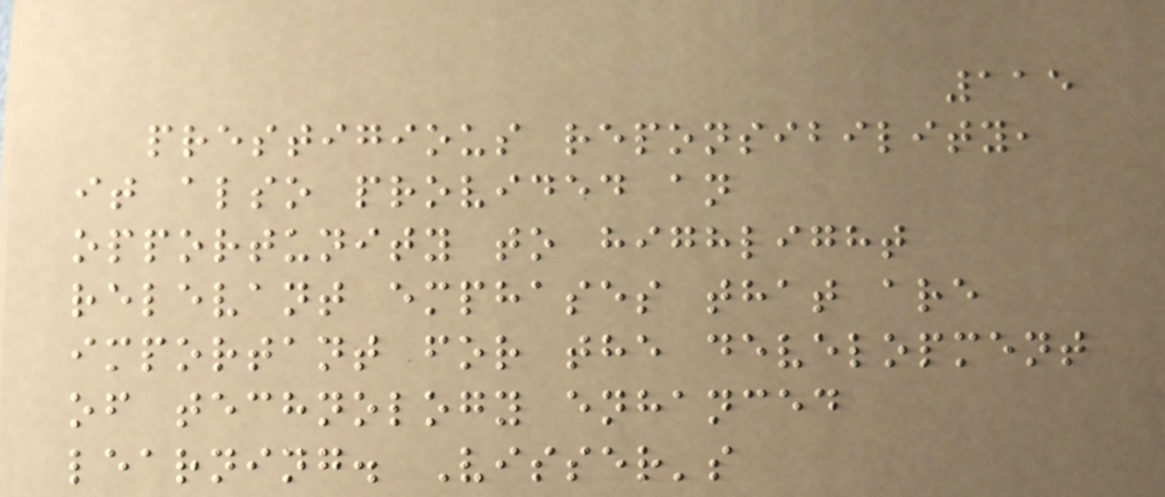115
prestigious reponsibility,
it also provided an
opportunity to highlight
relevant emphases that are
important for the development
of technology enhanced
learning. Visser's
